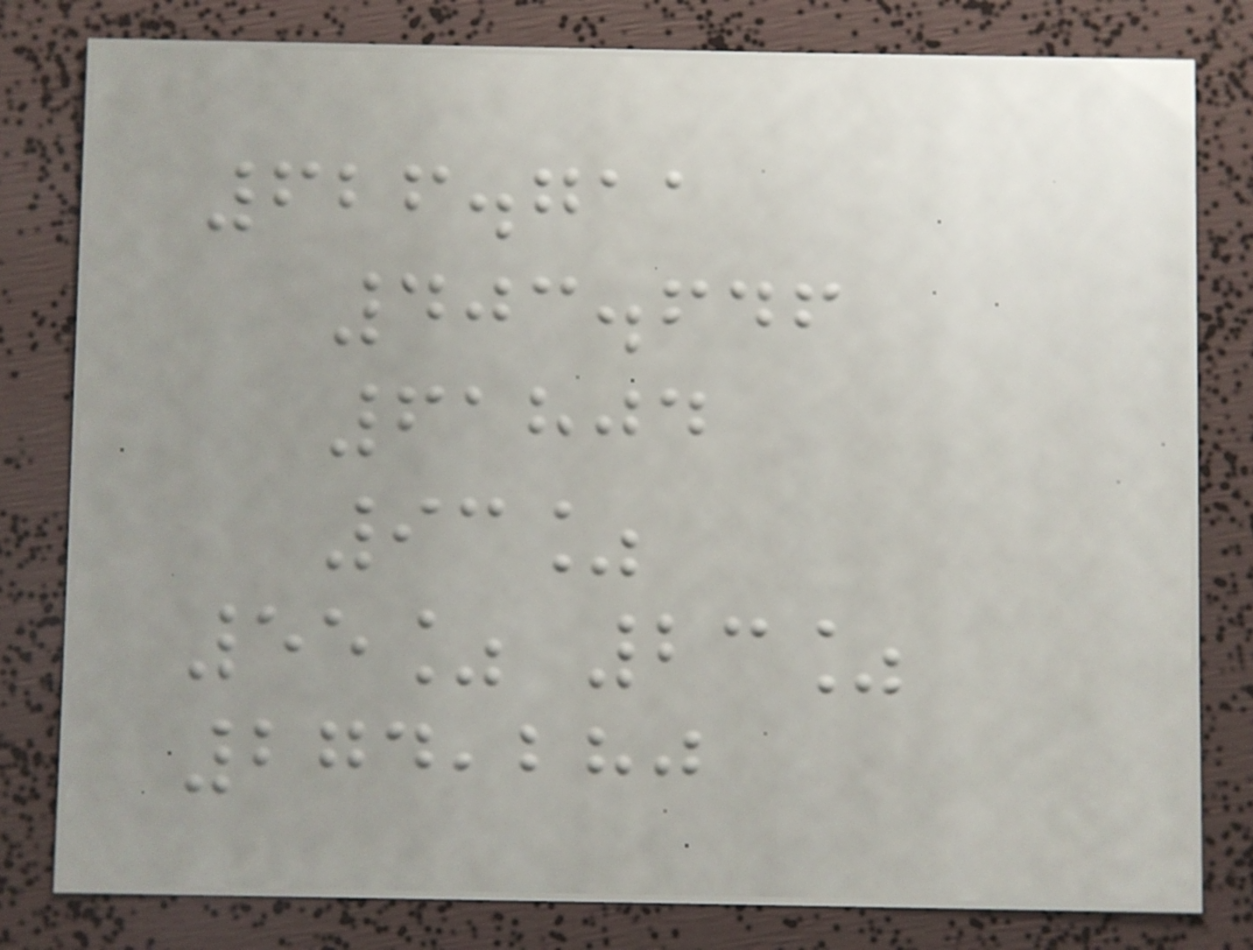626.711
403.646
61804
93%
55% 23%
274,280
